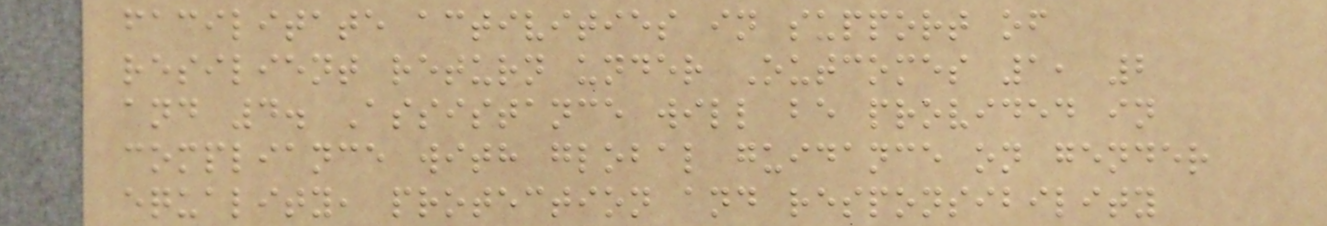facilitate activities in support of
resilient return under Outcomes 1, 2
and 4. Assistance will be provided in
compliance with global guidance on gender
equality, protection and responsibility
